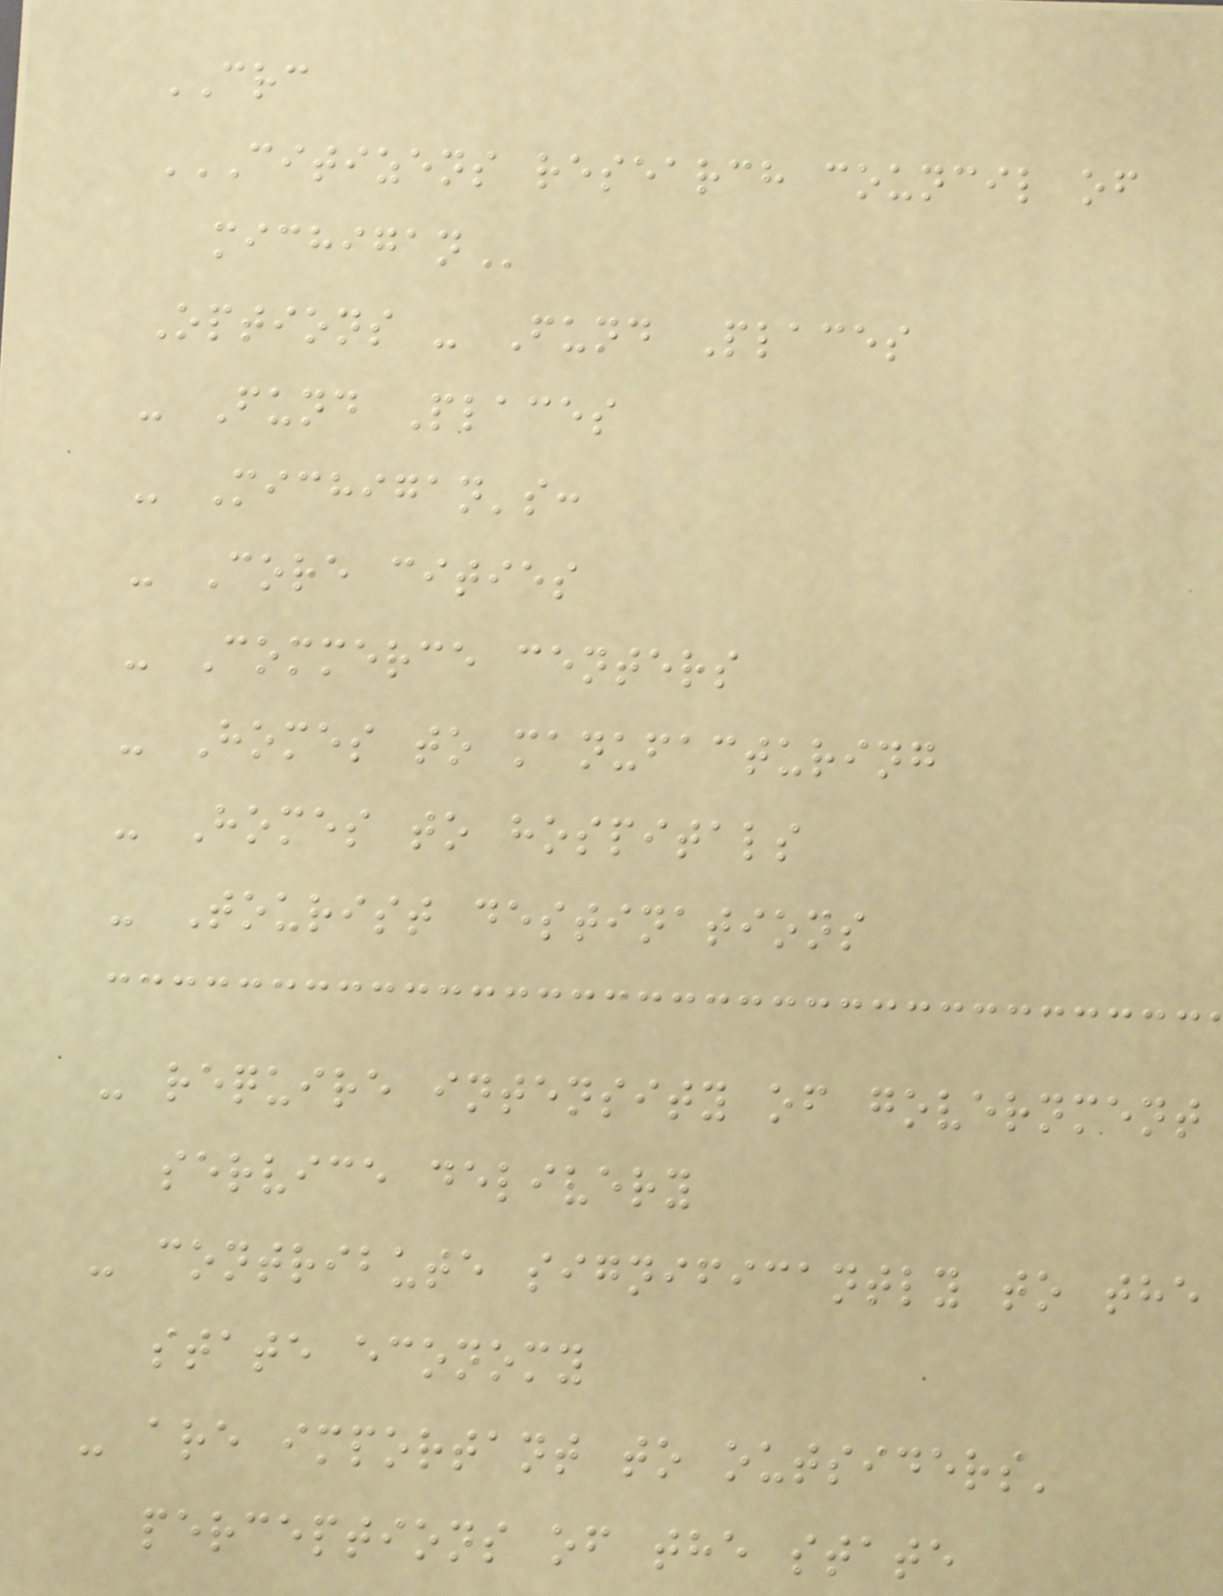CRC
CITIZENS RESEARCH COUNCIL OF
MICHIGAN
Options - Fund Places
- Fund Places
- Michigan's:
- Core cities
- Commerce centers
- Homes to manufacturing
- Homes to hospitals
- Tourist destinations
- require intensity of government
service delivery
- contribute significantly to the
state economy
- are important to outsiders'
perceptions of the state
